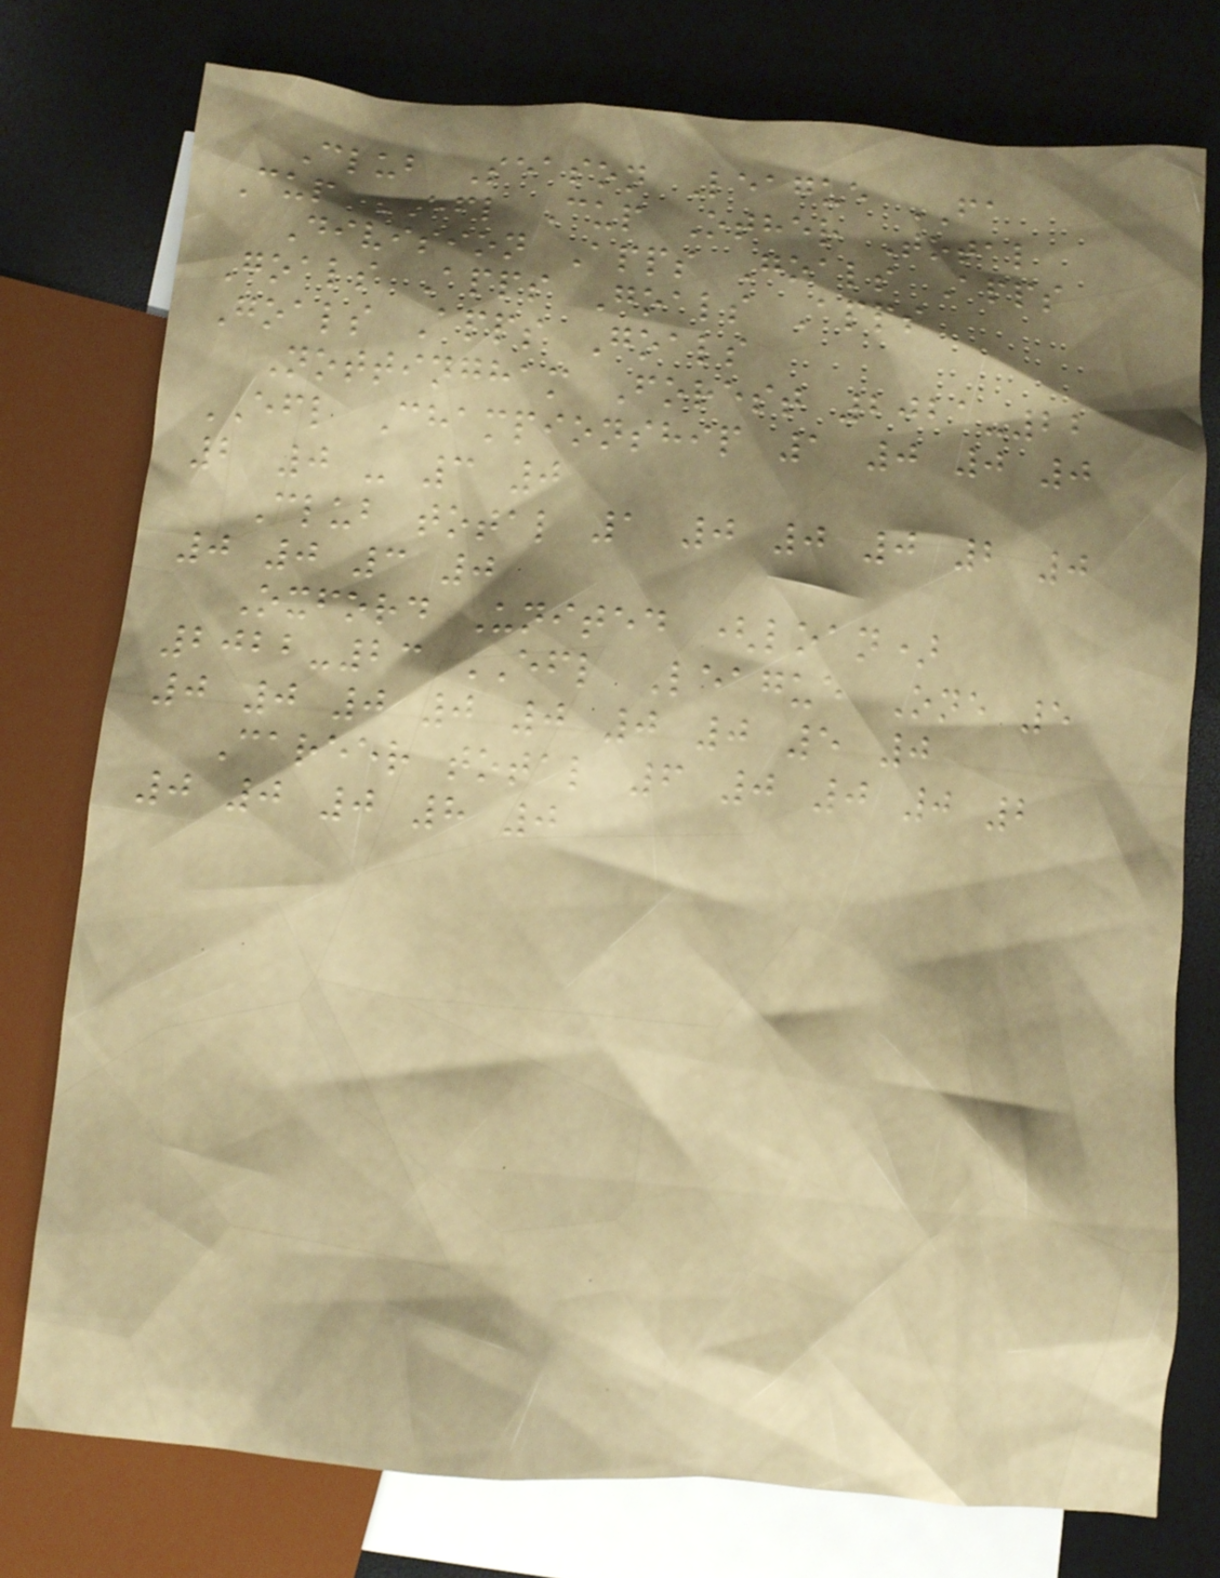Club Season League FA
Cup EFL Cup Other Total
Division Apps Goals Apps
Goals Apps Goals Apps
Goals Apps Goals
Nottingham Forest 2021-22
EFL Championship 1 0 0 0
2 0 - 3 0
Club total 1 0 0 0 2 0
0 0 3 0
Oxford United (loan)
2022-23 EFL League One 5
0 0 0 0 0 0 0 5 0
Career total 6 0 0 0 2
0 0 0 8 0
